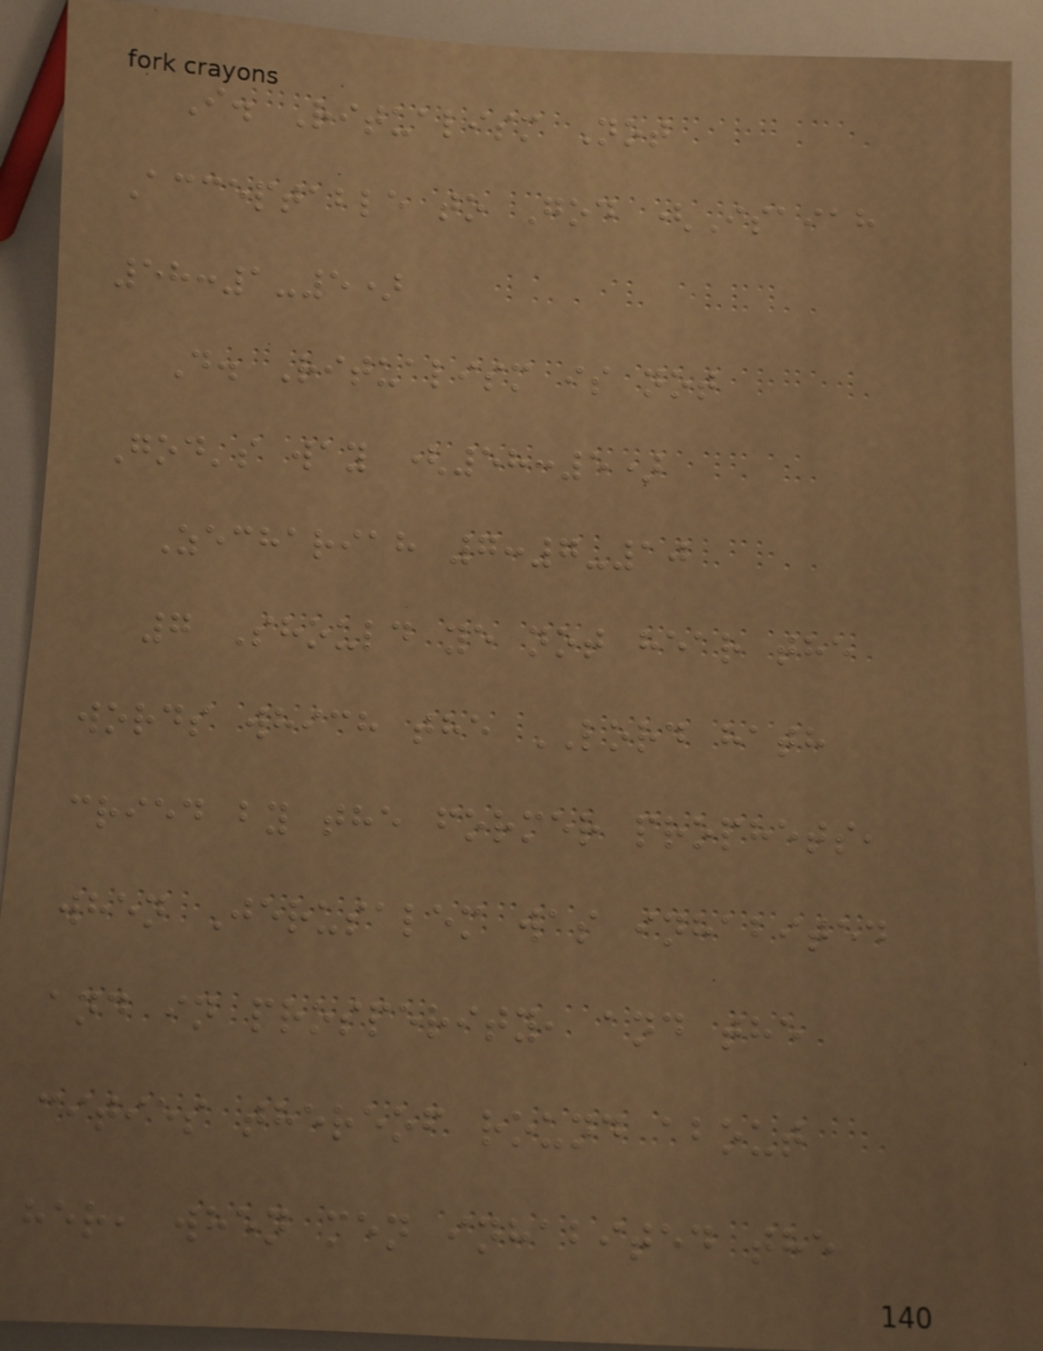I. Ritualism Not
Acceptable to God (Isaiah
58:1-5)
D. Ritualism is not
God's way (58:5)
Zechariah 7:7-10
7 Should ye not hear the
words which the LORD hath
cried by the former prophets,
when Jerusalem was inhabited
and in prosperity, and the
cities thereof round about
her, when men inhabited the
